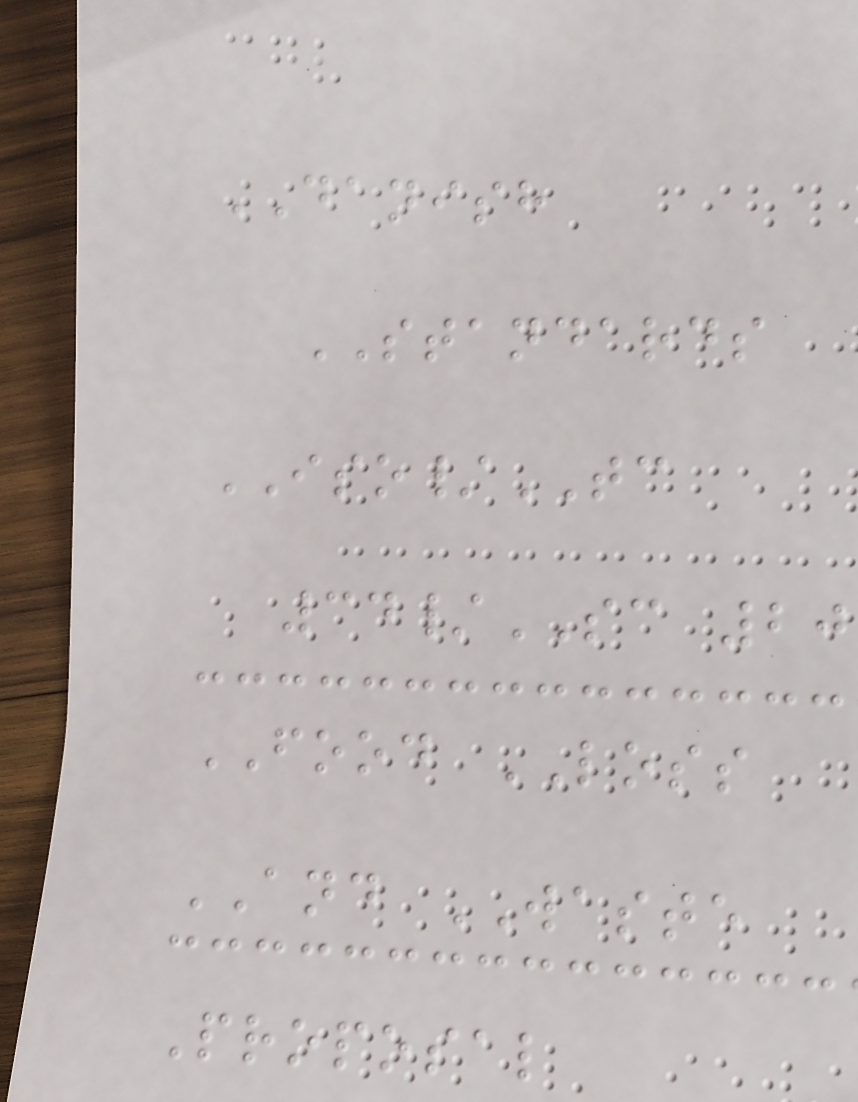DANISH
STANDARDS
ISO/TC
34/SC 20
FOOD LOSS
AND WASTE
Proposal
